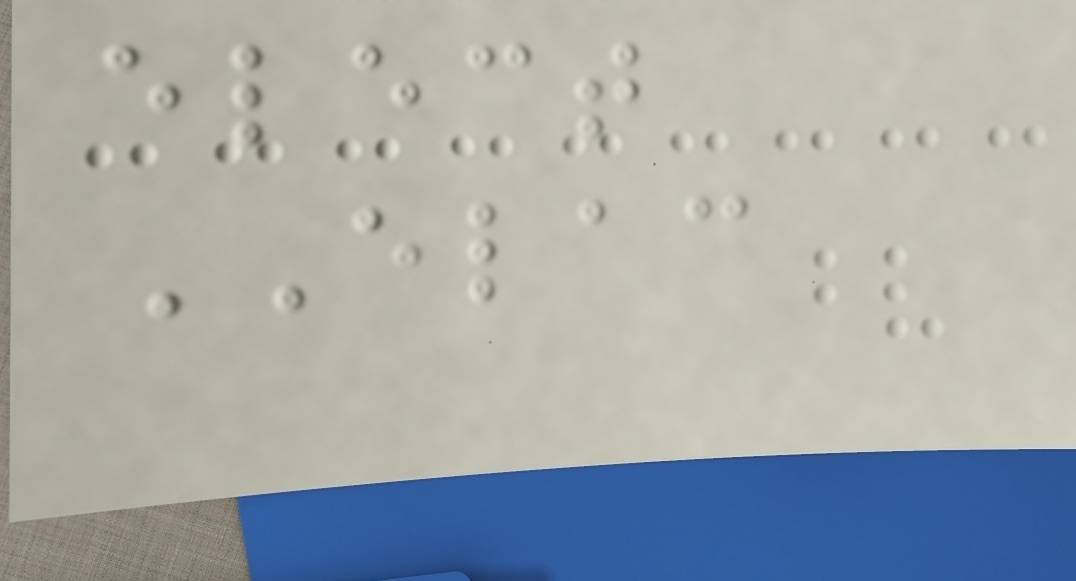elect
ELAC
